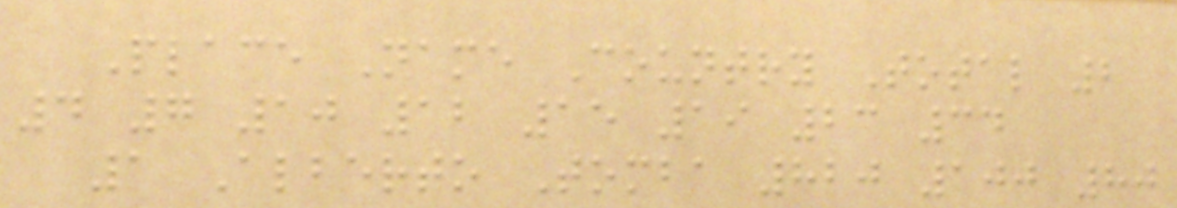Place Name Country Total 2
4 7 10 12 15 19 23 34
1 Alberto Tomba 820 100 80
